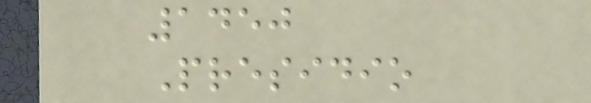1450
Presidio
